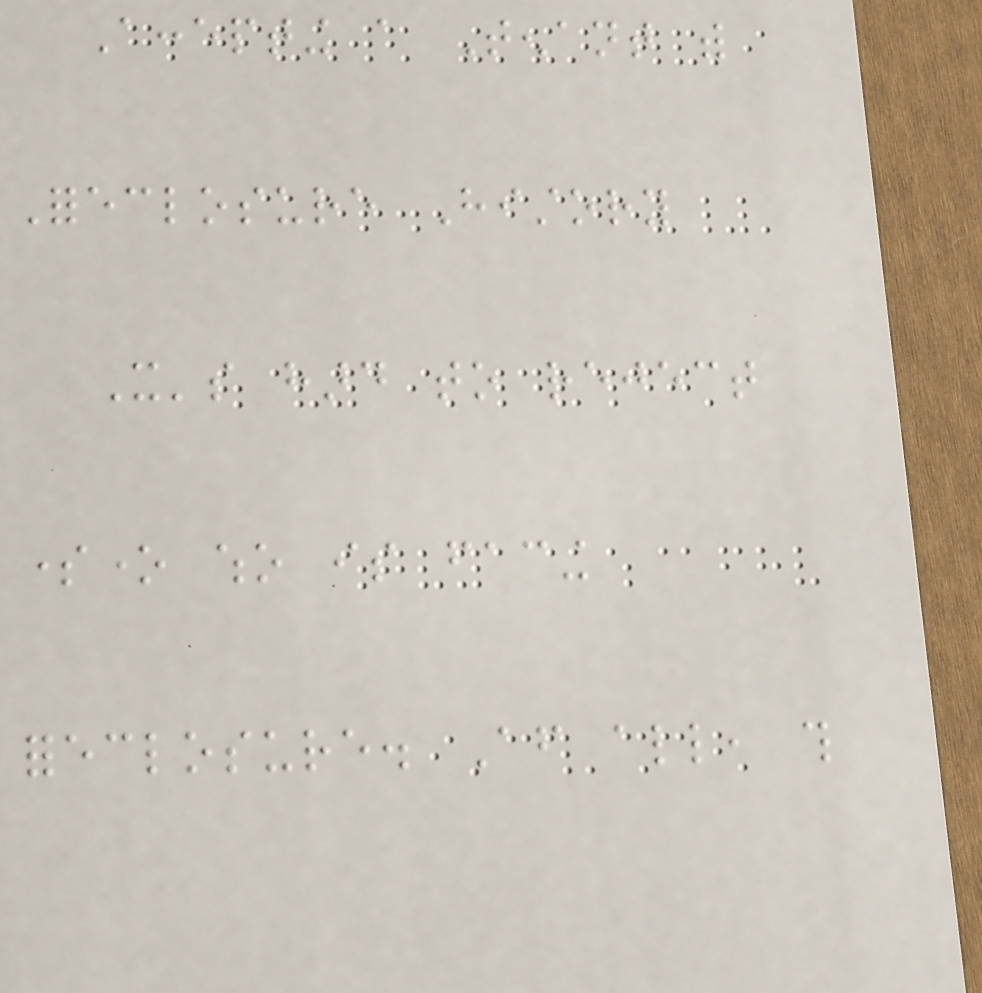Accepting a Tenant with
Foreclosure History
It's hard to reject
someone who is facing
foreclosure. After all, this
